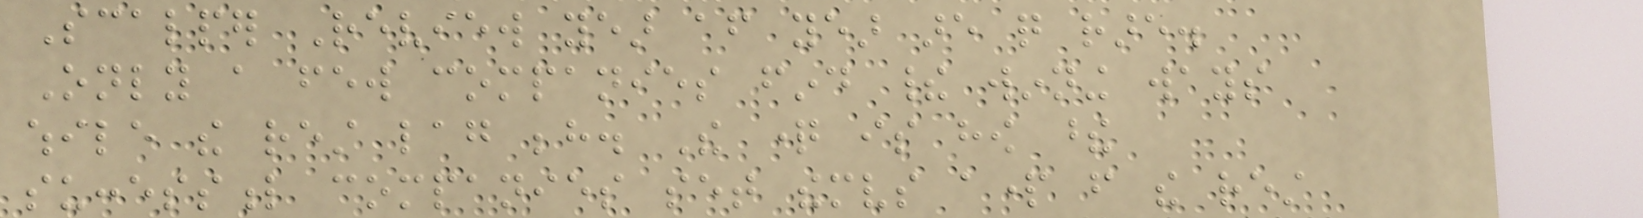Scalper Review year after year are quite rare.
Only a few companies find their winning ways
while the rest lag behind. The question is how these
successful companies set themselves apart from the rest
